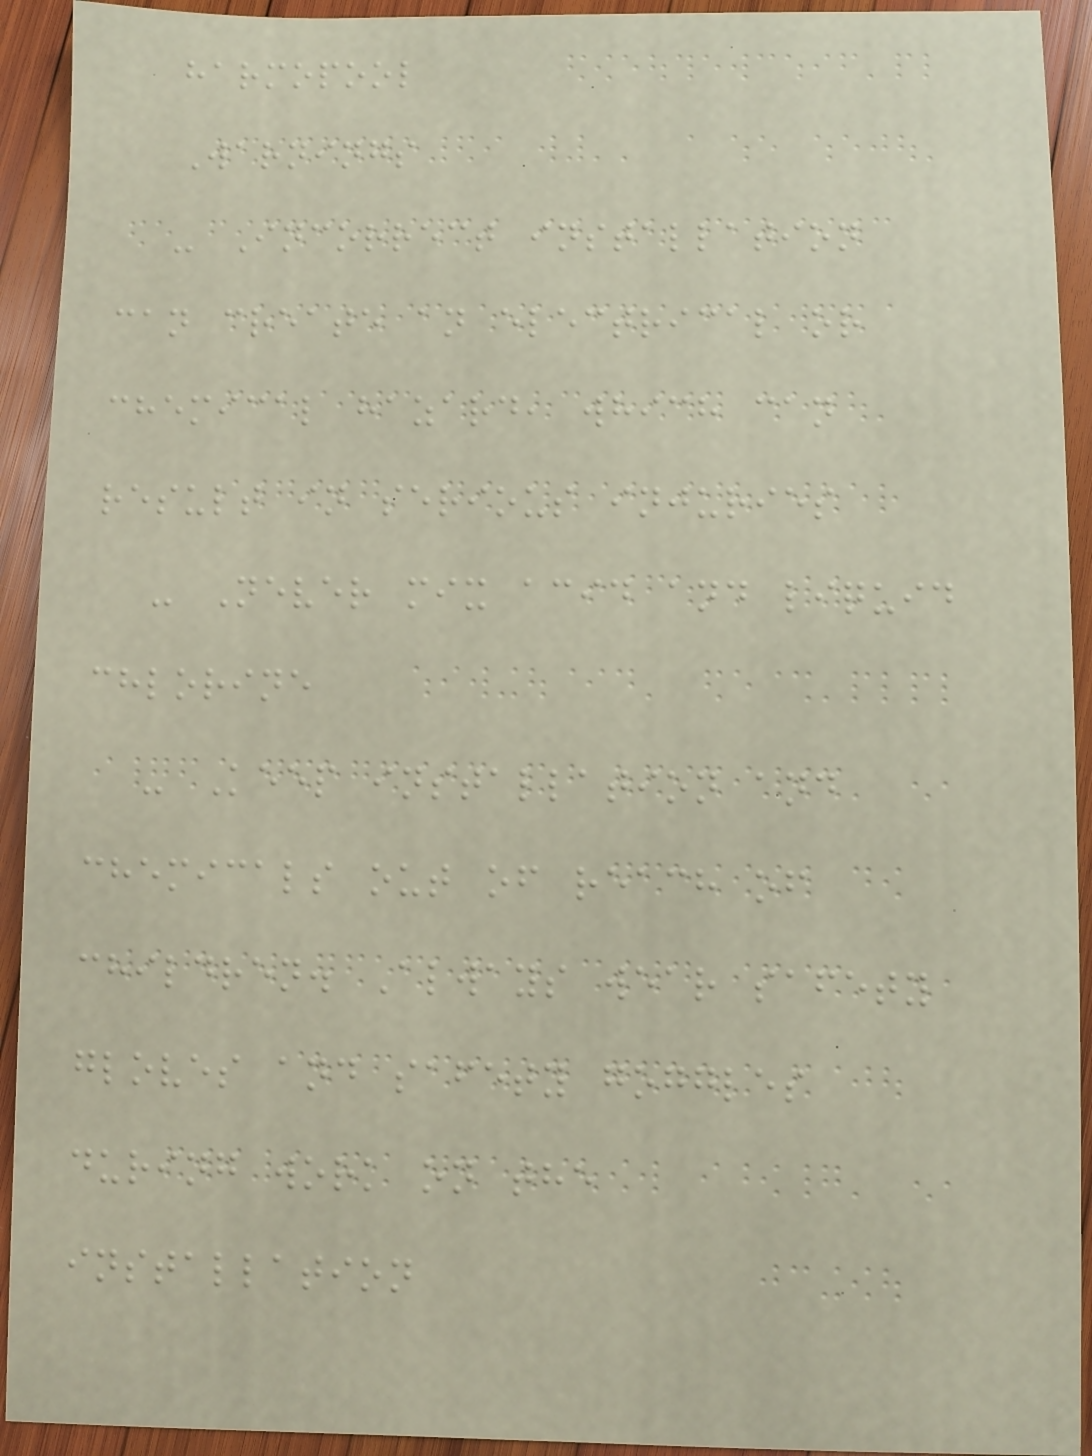harmopool
Warnings
- Incorrect installation
can create an electrical or
chemical hazard, which can
result in serious injuries
- Never mix acid and liquid
chlorine
- Keep installation and
chemicals out of reach of
children. Always wear safety
gloves and safety goggles
during work on the
installation
